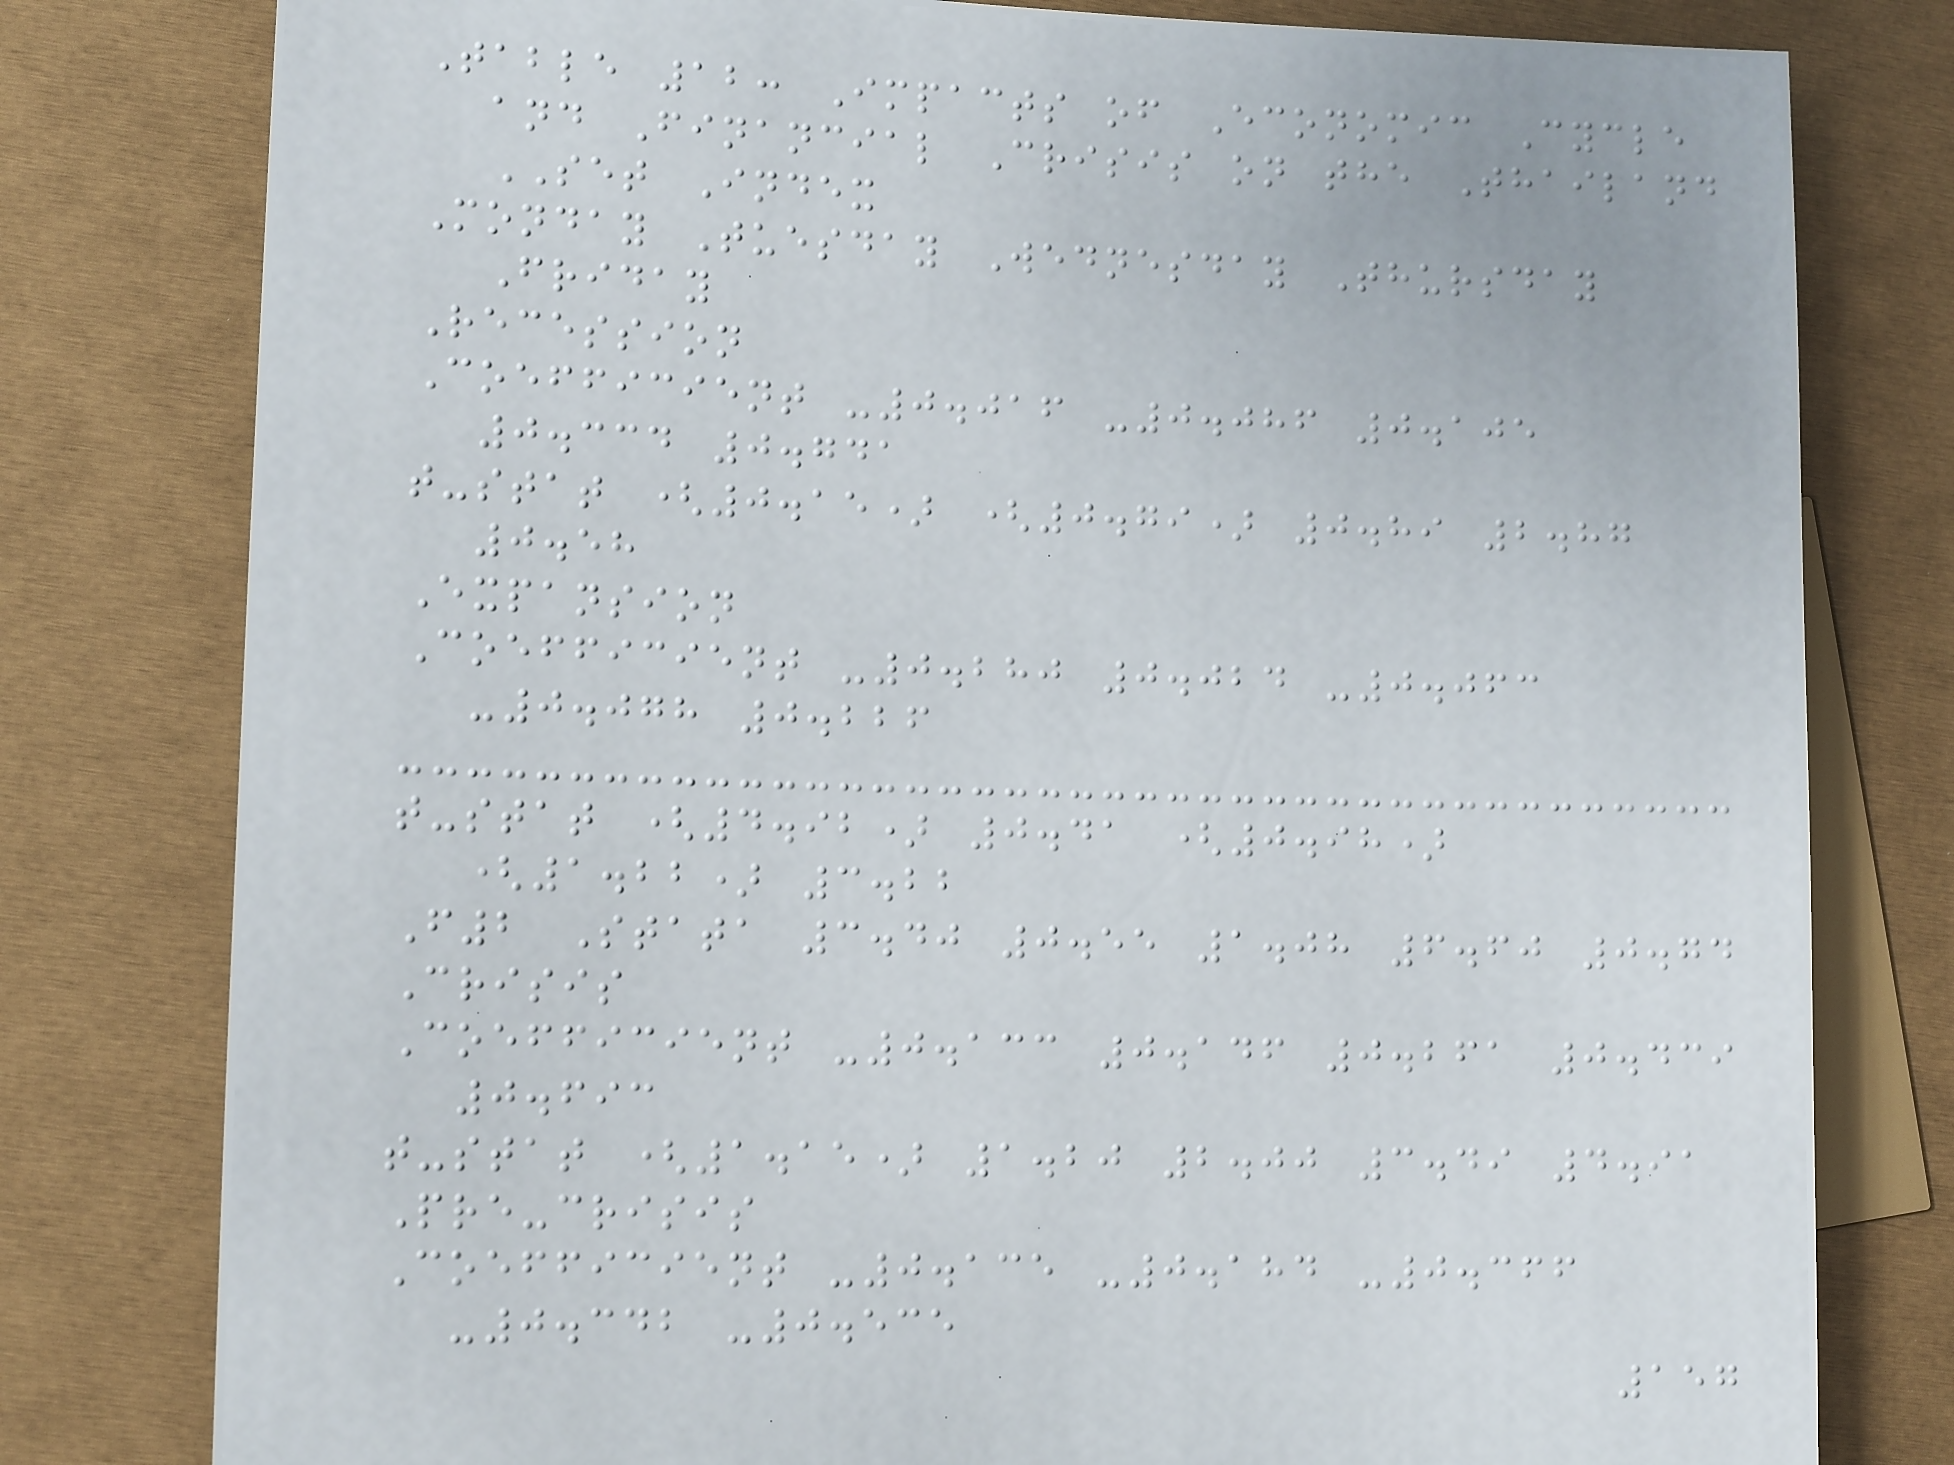Table 12: Impacts of Economic Cycle
and Financial Crisis on the Thailand
SET Index
Monday Tuesday Wednesday Thursday
Friday
Recession
Coefficient -0.016 -0.086 0.105
0.334 0.741
t-stat (0.15) (0.79) 0.89 2.87
0.58
Expansion
Coefficient -0.280 0.024 -0.063
-0.078 0.226
t-stat (4.92) 0.41 (0.98)
(1.22) 3.22
F2 Stata 3.40 0.55 1.08 6.60 0.74
Crisis
Coefficient -0.133 0.146 0.261 0.439
0.693
t-stat (1.15) 1.20 2.00 3.49 4.91
Pre-crisis
Coefficient -0.135 -0.184 -0.366
-0.342 -0.535
157
